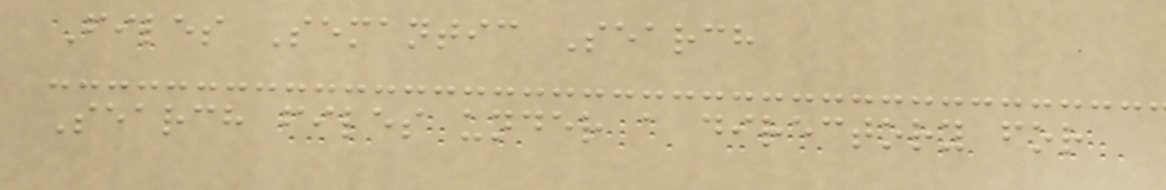Files Semantic Search
Search files under a directory for
